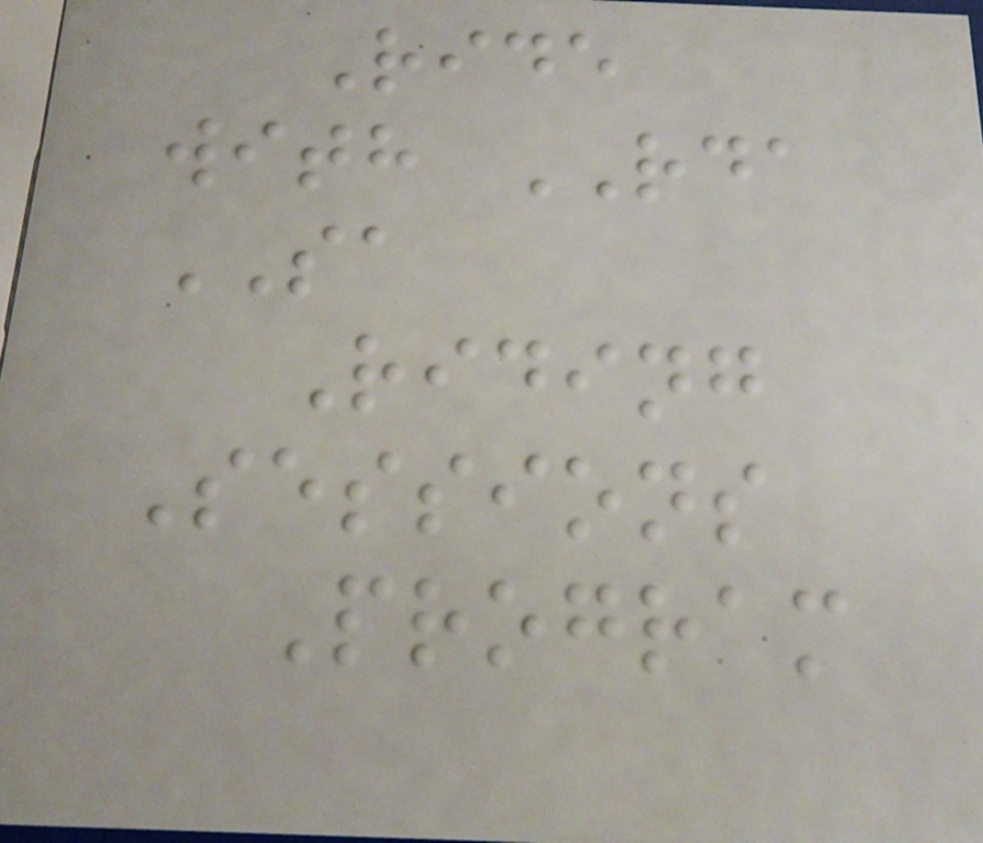Ride
with RDA
SA
Riding
Sessions
Program
